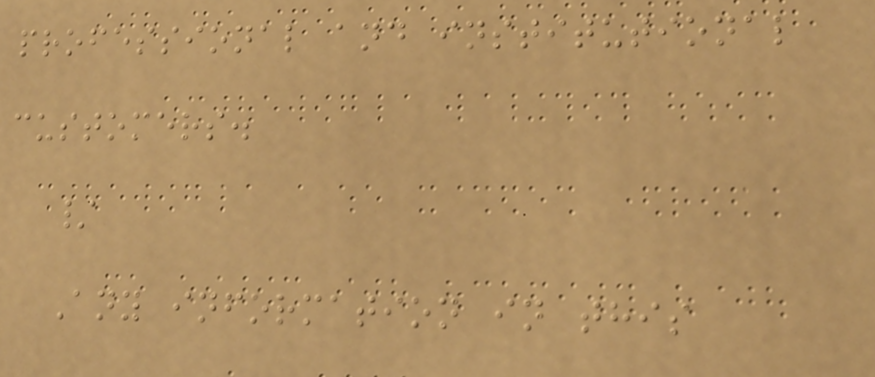professional and institutional
customers.
/
Any information in this
